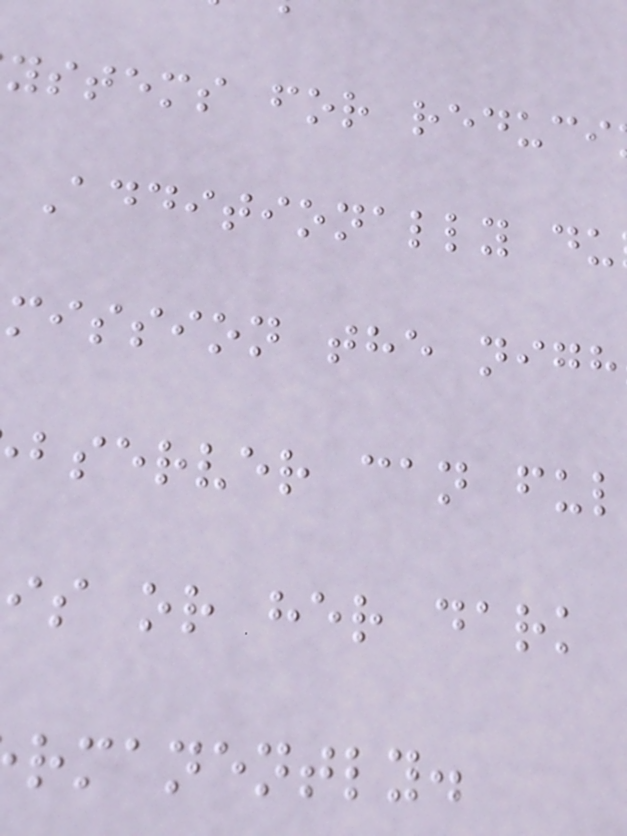ystems for reduci
Additionally du
mission the nigh
bserver can ful
is or her dark
rmanently.
